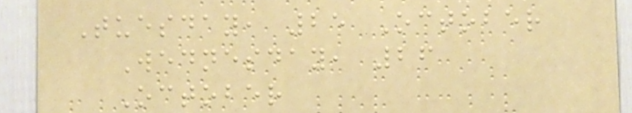Tuesday, 25 October
Wednesday, 26
October
